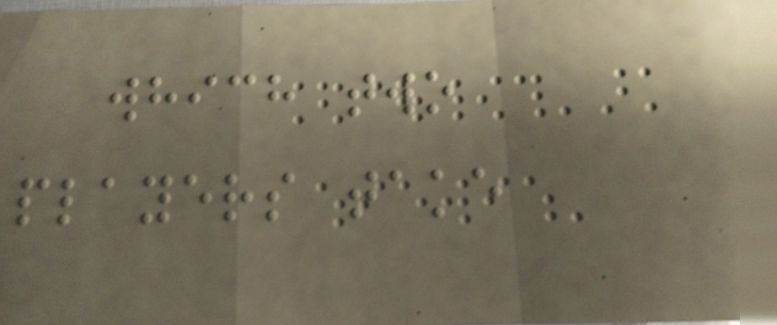which two
players take
